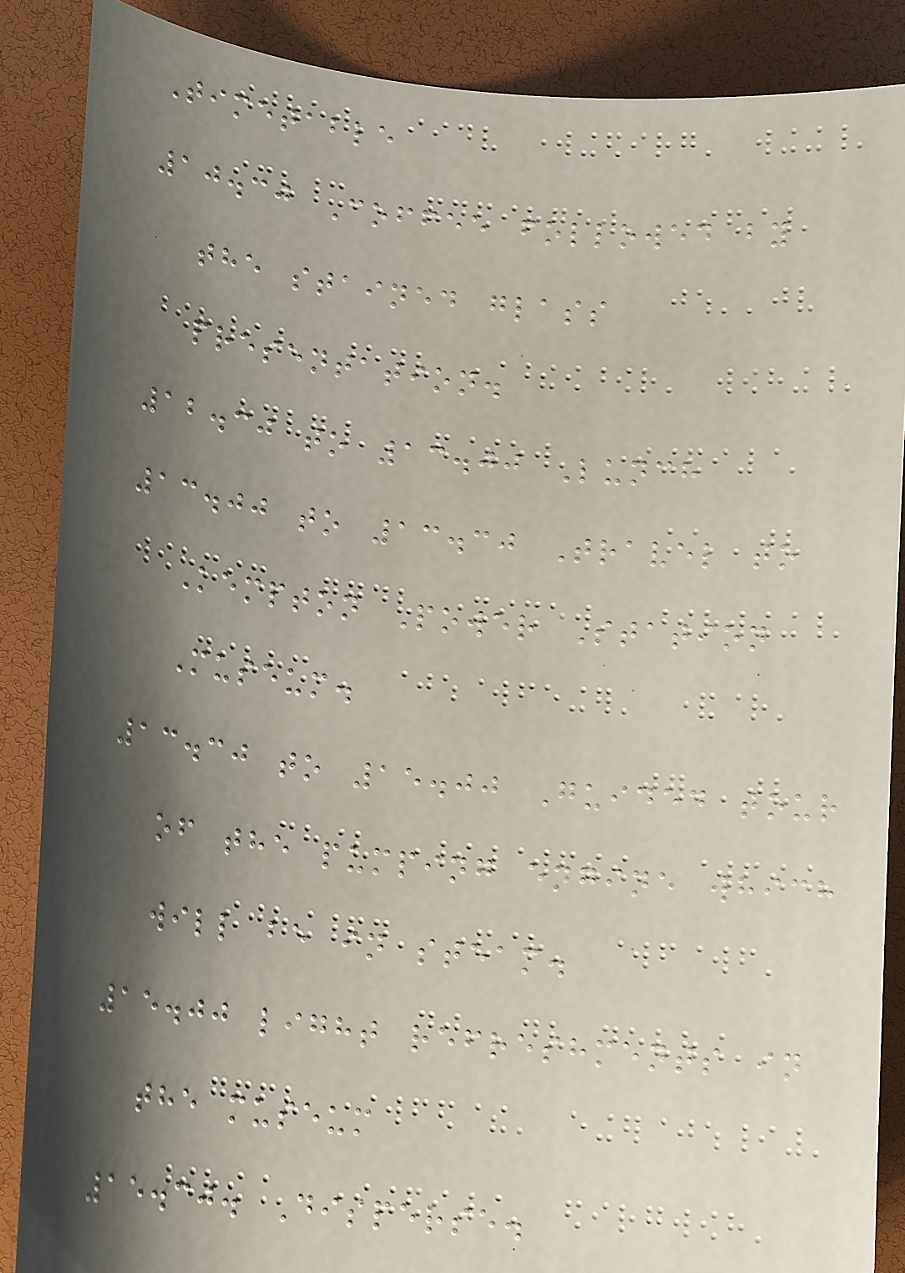Timetable
10.30 Coffee followed by
the stained glass
presentation.
12.30 to 13.00 Lunch
13.00 to 13.30 Travel to
Kempton Power Station
Museum.
13.30 to 15.00 Guided tour
of the pumping engine which
will be in steam.
15.00 light refreshments in
the museum
15.30. Disperse.
